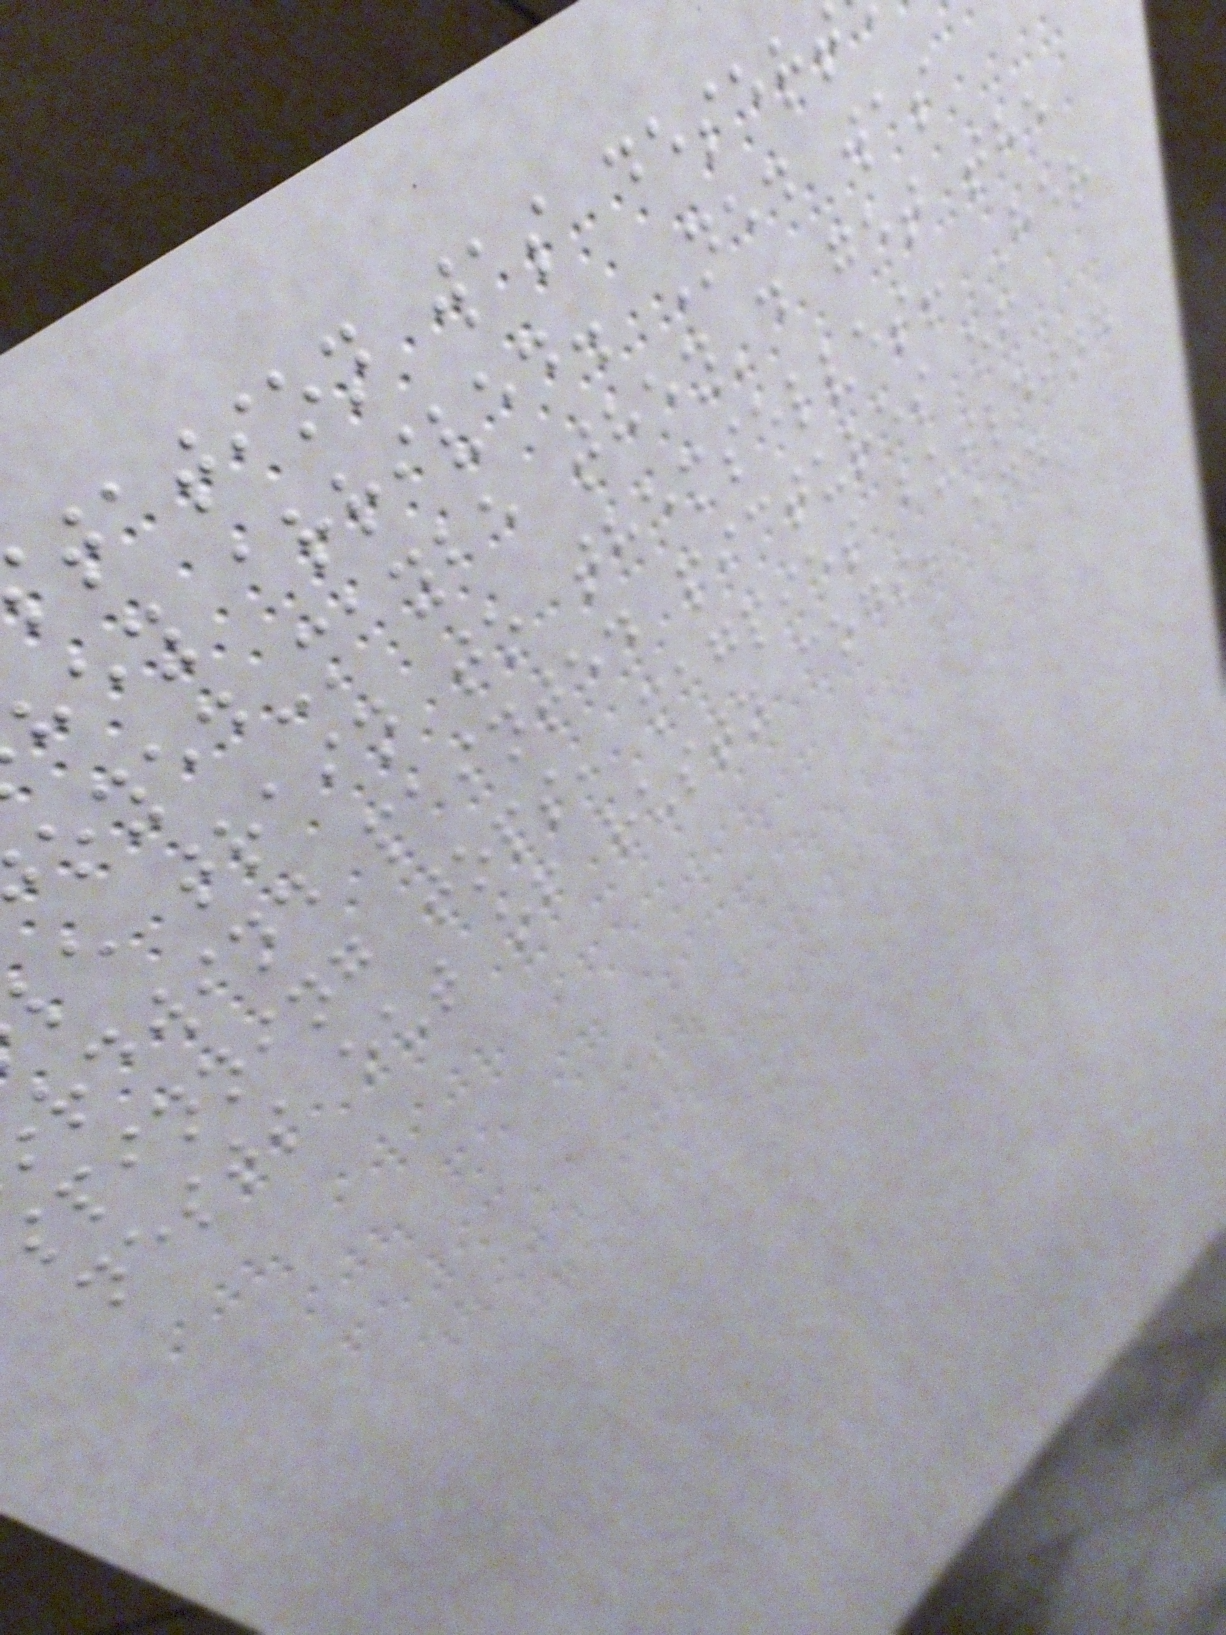tation was desert
hey arrived. Ned was
oyed-maybe they'd get the
le train to themselves! Her
rdwind painted pictures of
spinning tops, magpies building
nests out of rusty cogs, and
